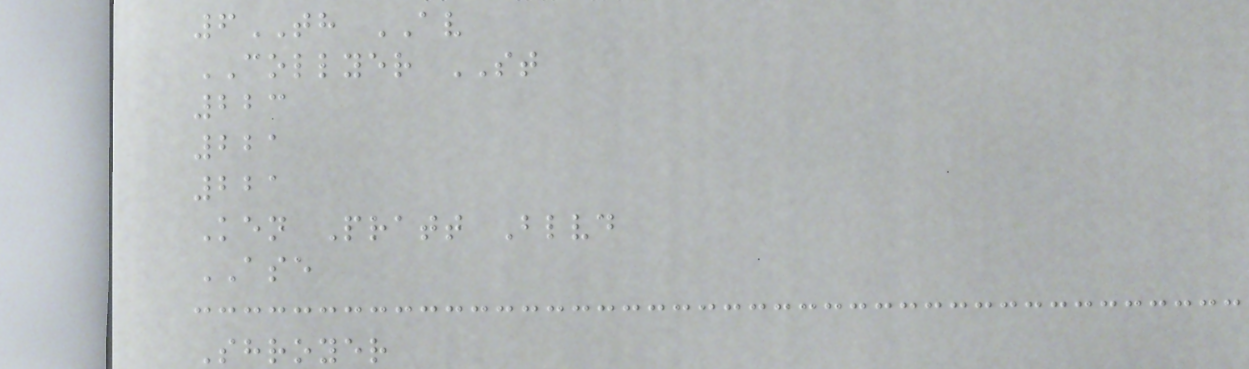6TH AV
COLLYER ST
223
221
221
Ken Pratt Blvd
ASE
Shroyer
